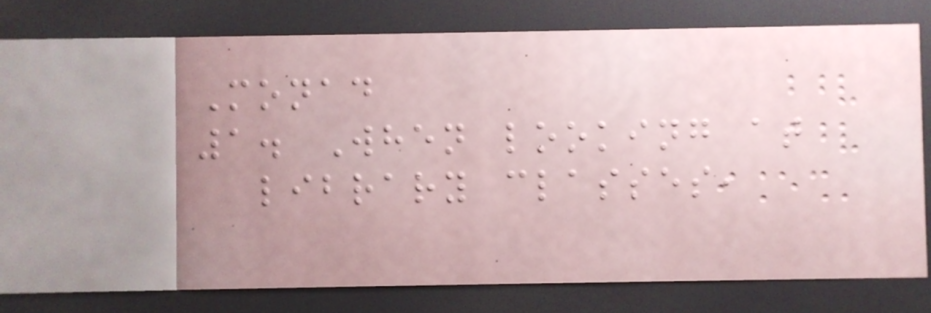Monad
1. When looking at
library classes,
